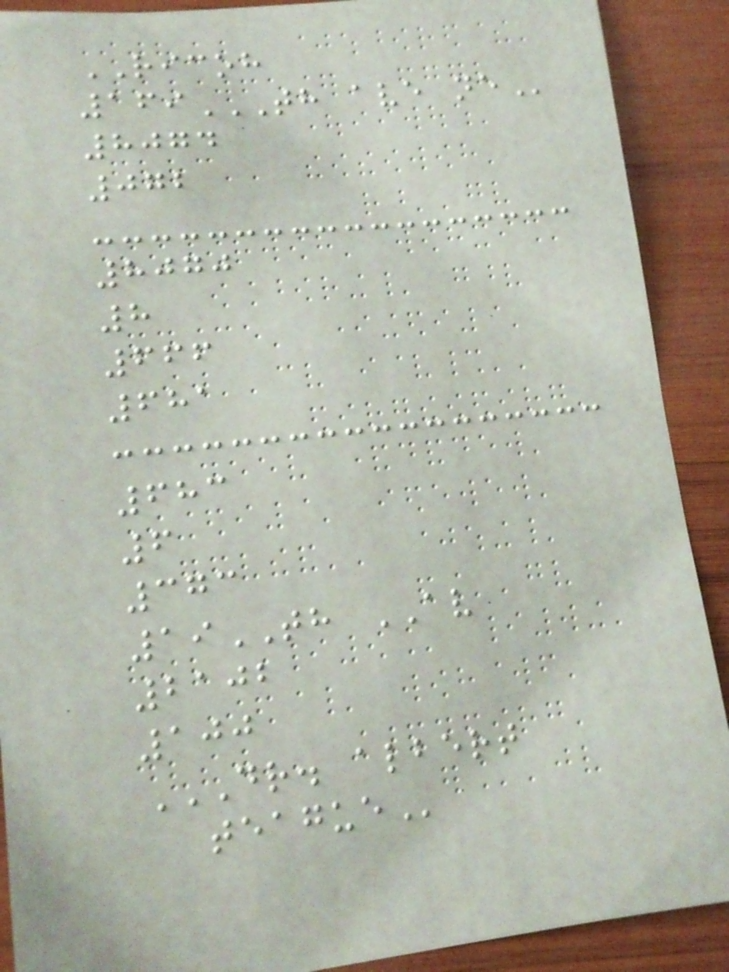RICOH
169TH AVE NE
8074
072
8070
8
666
681
683
6
373
19TH AV
2102
100
DR. ALBERT
TEAGUE
